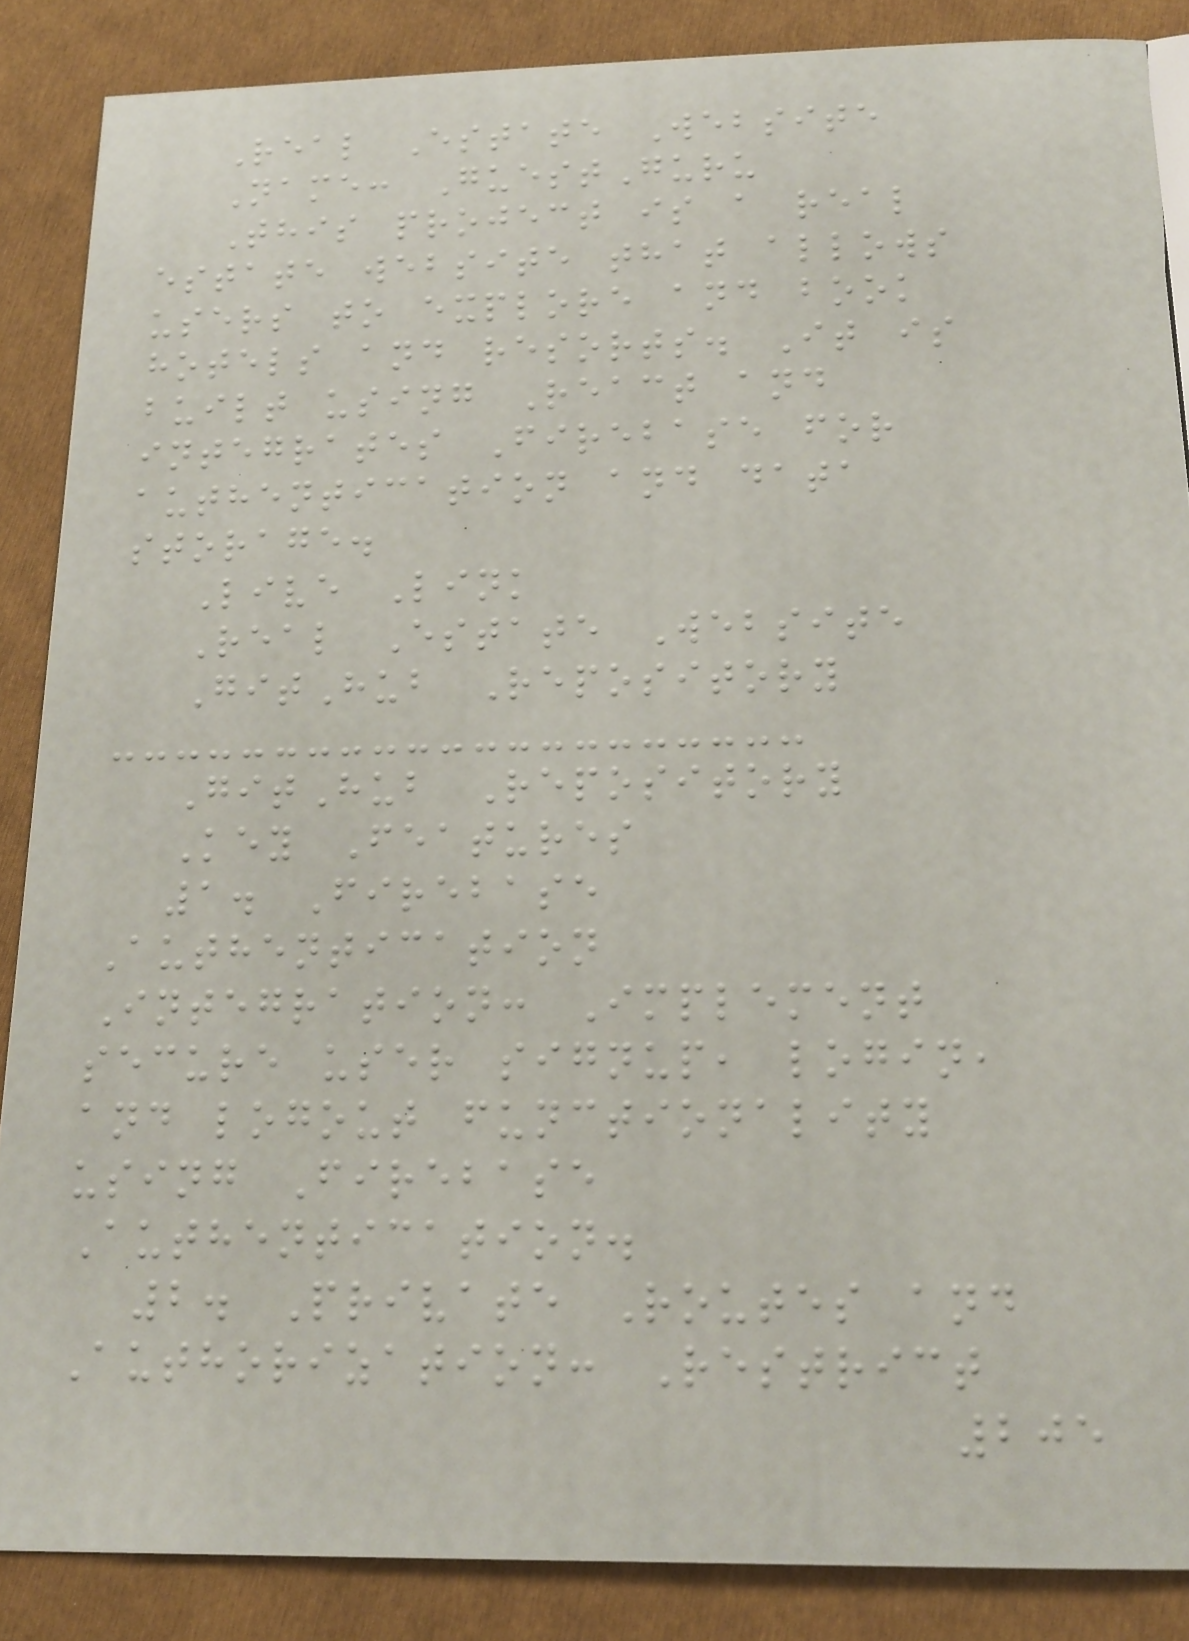Real Estate Website
Name: GuestGuru
This project is a real
estate website that allows
users to explore and book
hotels and resorts. It is
built using React and
integrates Firebase for
authentication and data
storage.
Live Link
Real Estate Website
GitHub Repository
GitHub Repository
Key Features
1. Firebase
Authentication
Integration: Implement
secure user signup, login,
and logout functionality
using Firebase
Authentication.
2. Private Routes and
Authorization: Restrict
205
